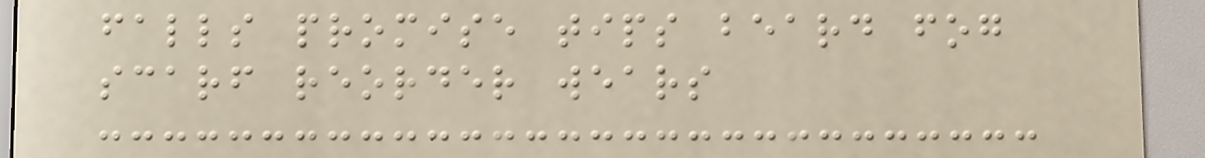falls promise tips beard fog
scarf reorder wears
